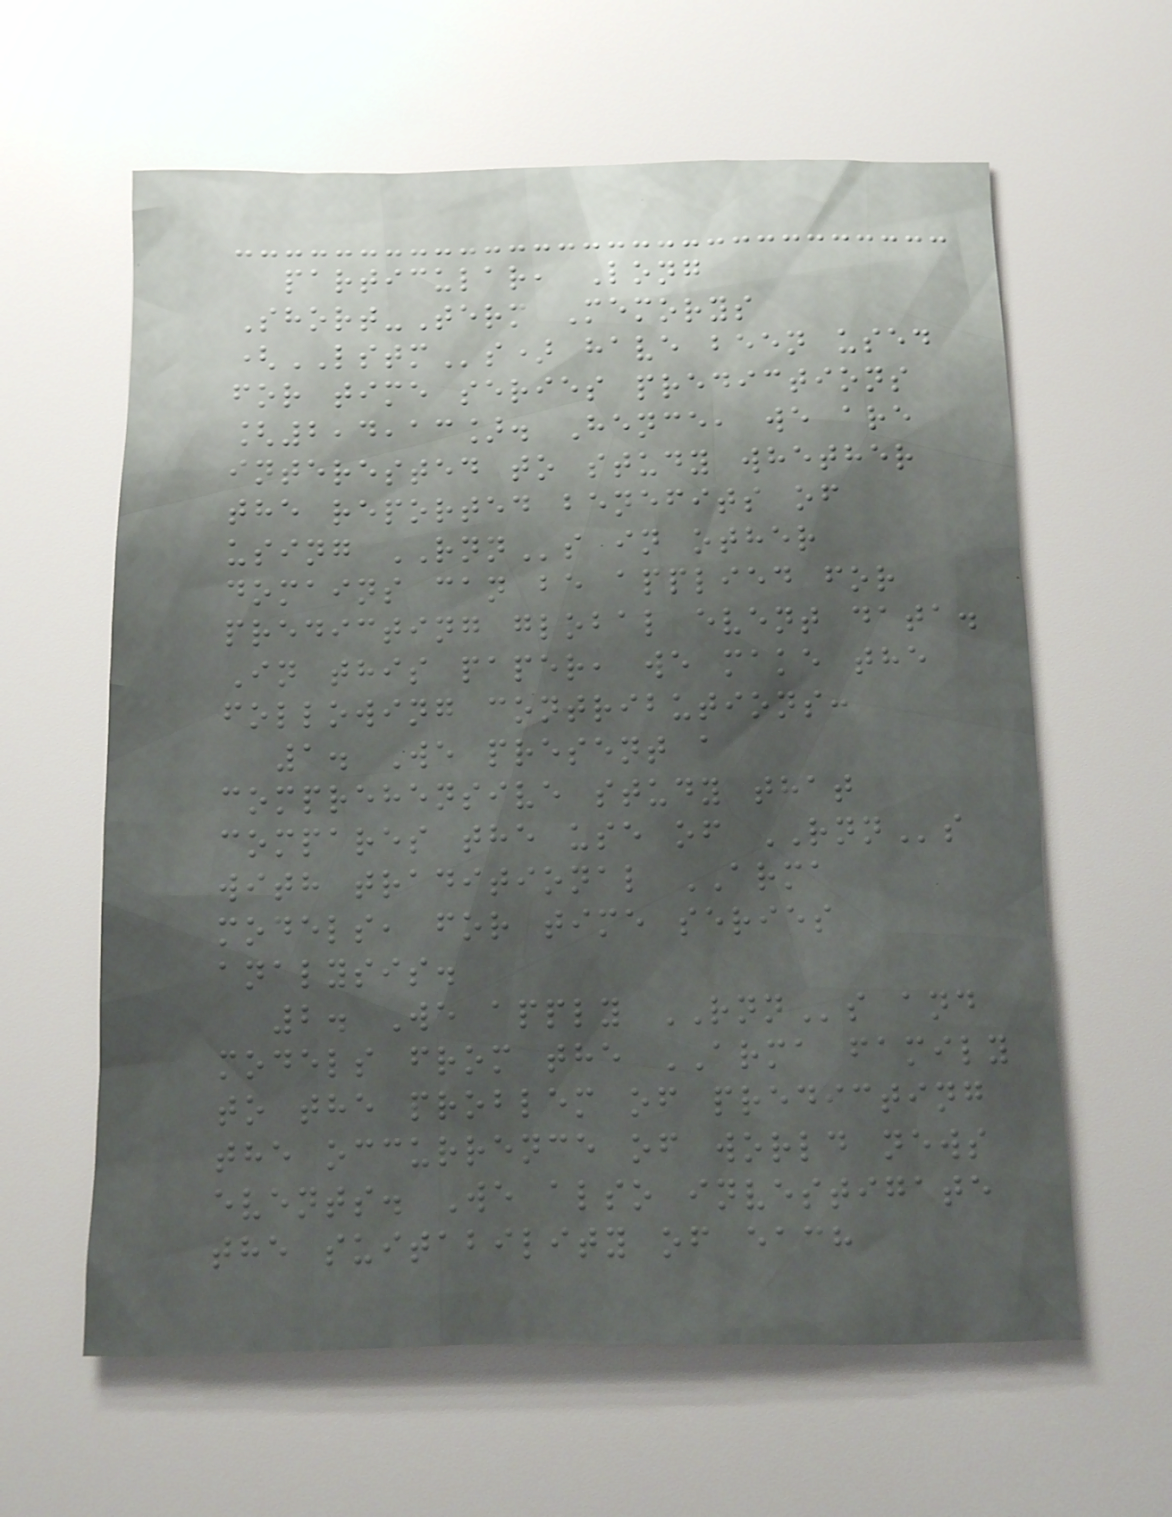particular, Long
Short-Term Memorys
(LSTMs) have been used
for time series predictions
[2,4,13]. Hence, we are
interested to study whether
the reported benefits of
using RNNs in other
domains can be applied for
predicting global event data.
In this paper, we make the
following contributions:
1. We present a
comprehensive study that
compares the use of RNNs
with traditional ARMA
models, for time series
analysis.
2. We apply RNNs and
models from the ARMA family
to the problem of predicting
the occurrence of world news
events. We also investigate
the suitability of each
